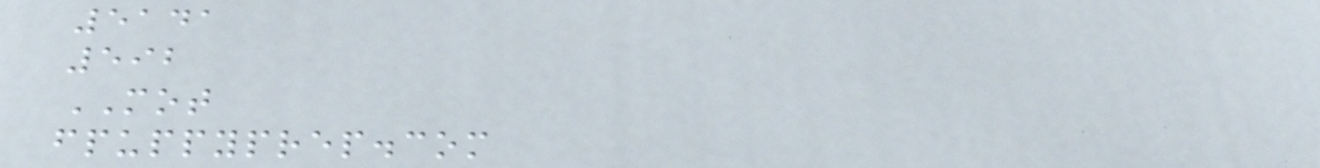5141
592
MOT
fpuppyprep.com
